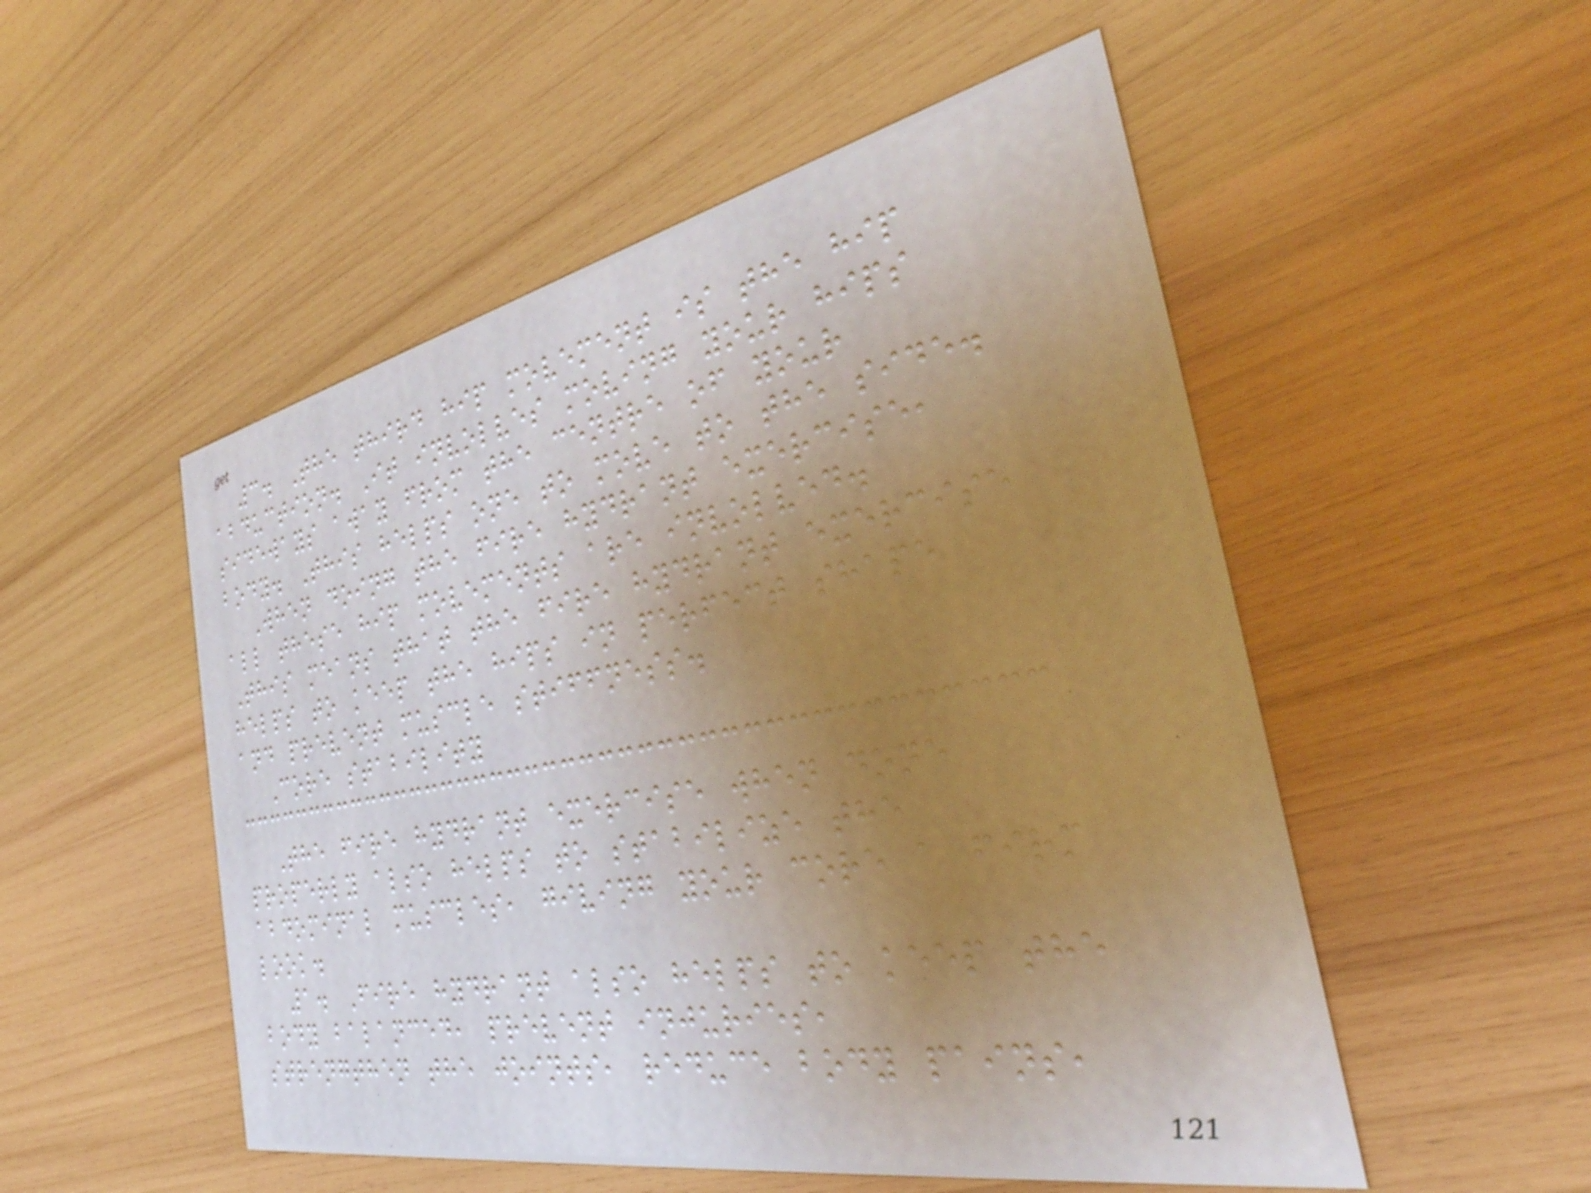3. The third hip movement is the hip
abduction. It involves moving your hips
sideways away from the centre of your
body. This helps one to move to the side.
When doing the fire hydrant exercise,
all these hip movements are involved.
This means that the fire hydrant exercise
helps to keep the hips in perfect shape
and prevent muscle stiffness.
Core stability
The fire hydrant exercise when done
properly also helps to stabilize the
abdominal muscles, giving your core a firm
look.
1. Fire hydrant also helps to keep the
body balanced, prevent injuries,
strengthen the joints, reduce body pains,
